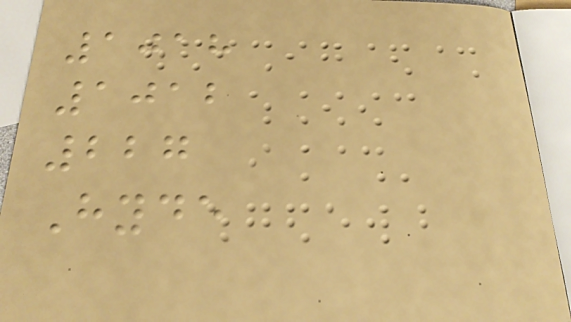1018
1012
227
Hyde
